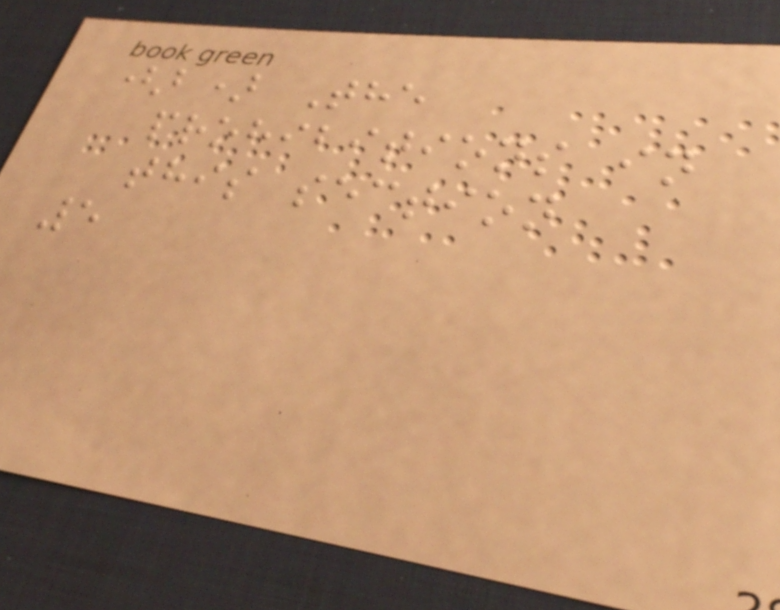(b) The
prohibitions in
this section
5
